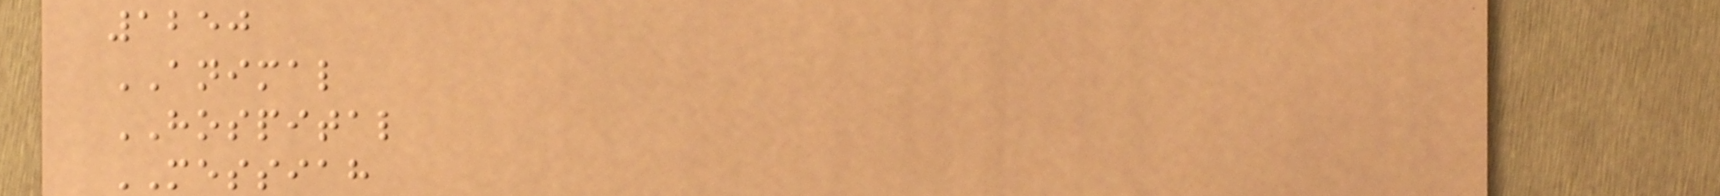1250
ANIMAL
HOSPITAL
MESSIAH
